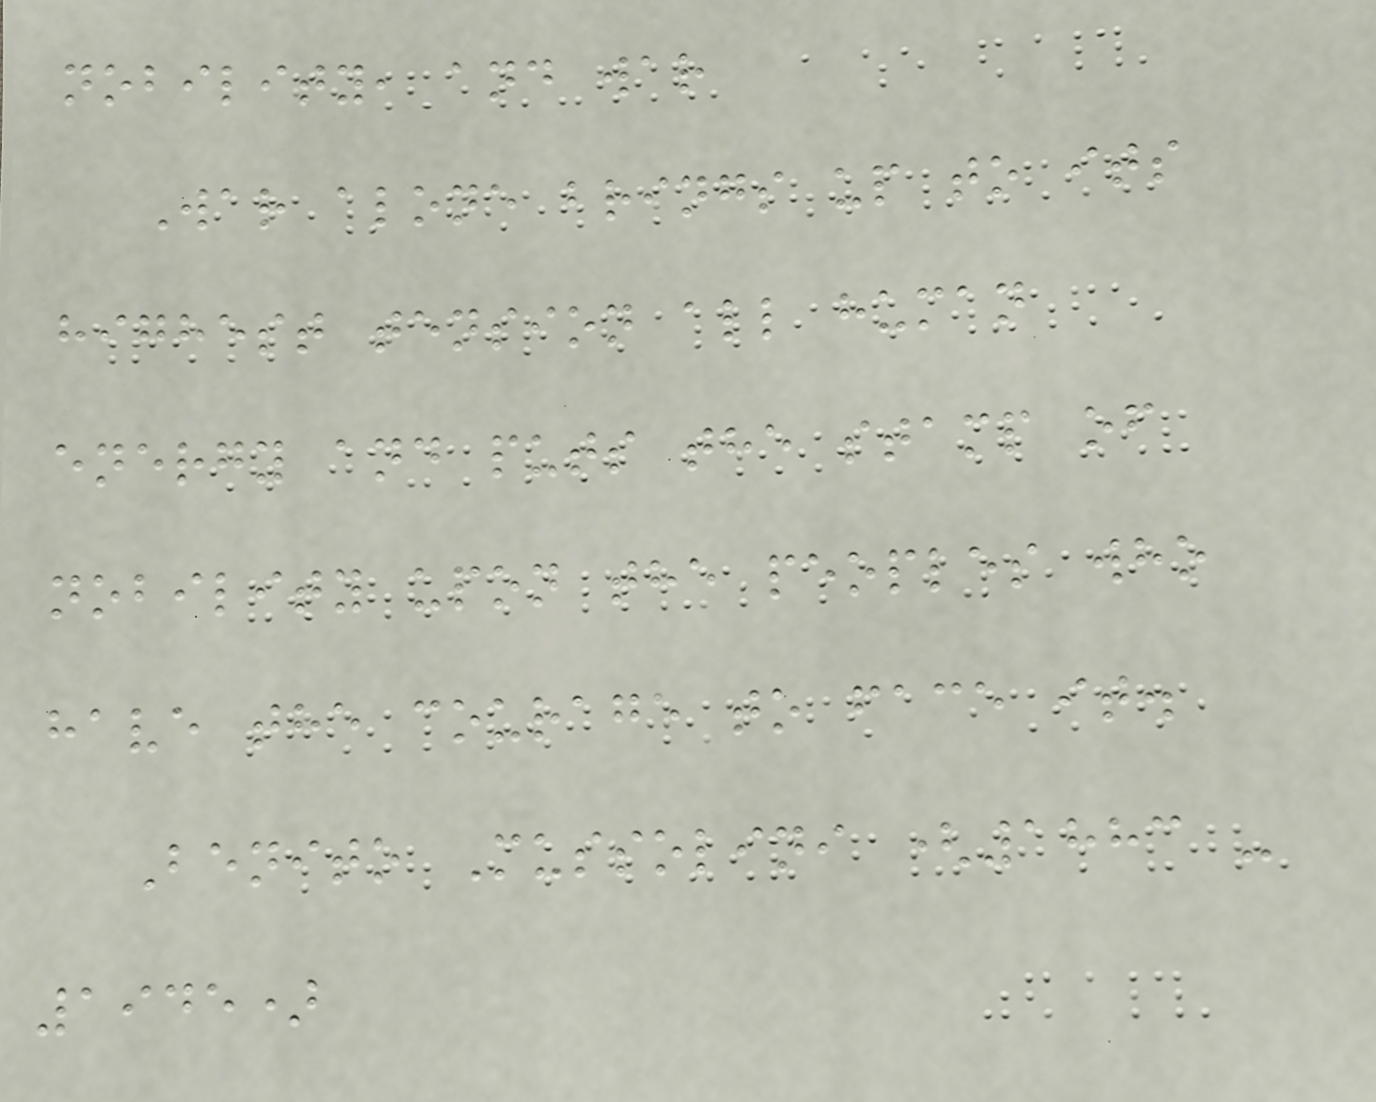nobility, and war
War alone brings up to its
highest tension all human
energy and puts the stamp of
nobility upon the peoples who
have the courage to face it.
Benito Mussolini (1883 -
1945)
